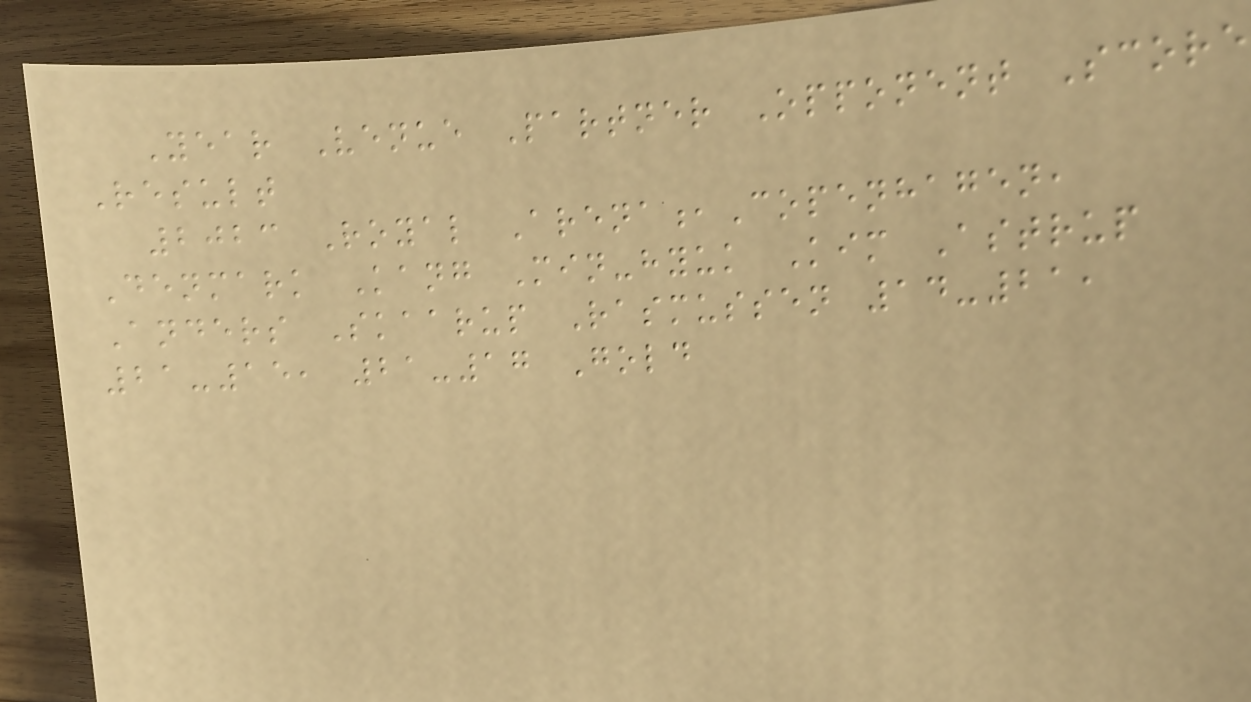Year Venue Partner Opponent Score
Result
2023 Royal Arena,Copenhagen,
Denmark Kang Min-hyuk Kim Astrup
Anders Skaarup Rasmussen 14-21,
21-15, 21-17 Gold
